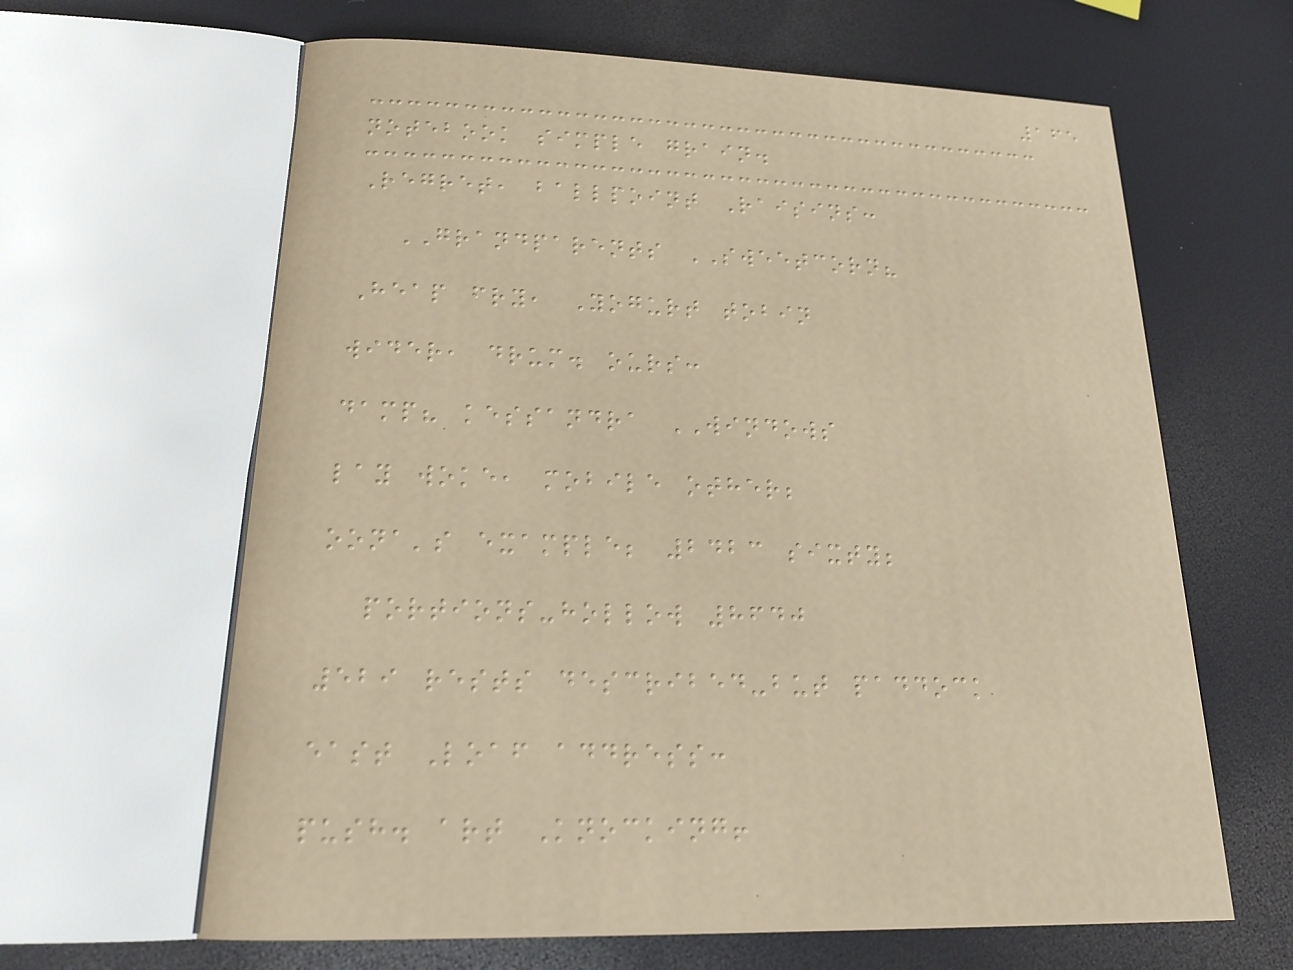165
notebook simple grain.
Regret, ballpoint Raisins:
GRANDPARENTS SWEETCORN?
Heap fry, Yogurt tobin
wider, drum. ours:
damp? kessandra WINDOWS
lay woke, mobile other;
oona's example; 2423 sixty;
portions-hollow 8640
529 rests described-but paddock
east Loaf address:
push. art Knocking!
